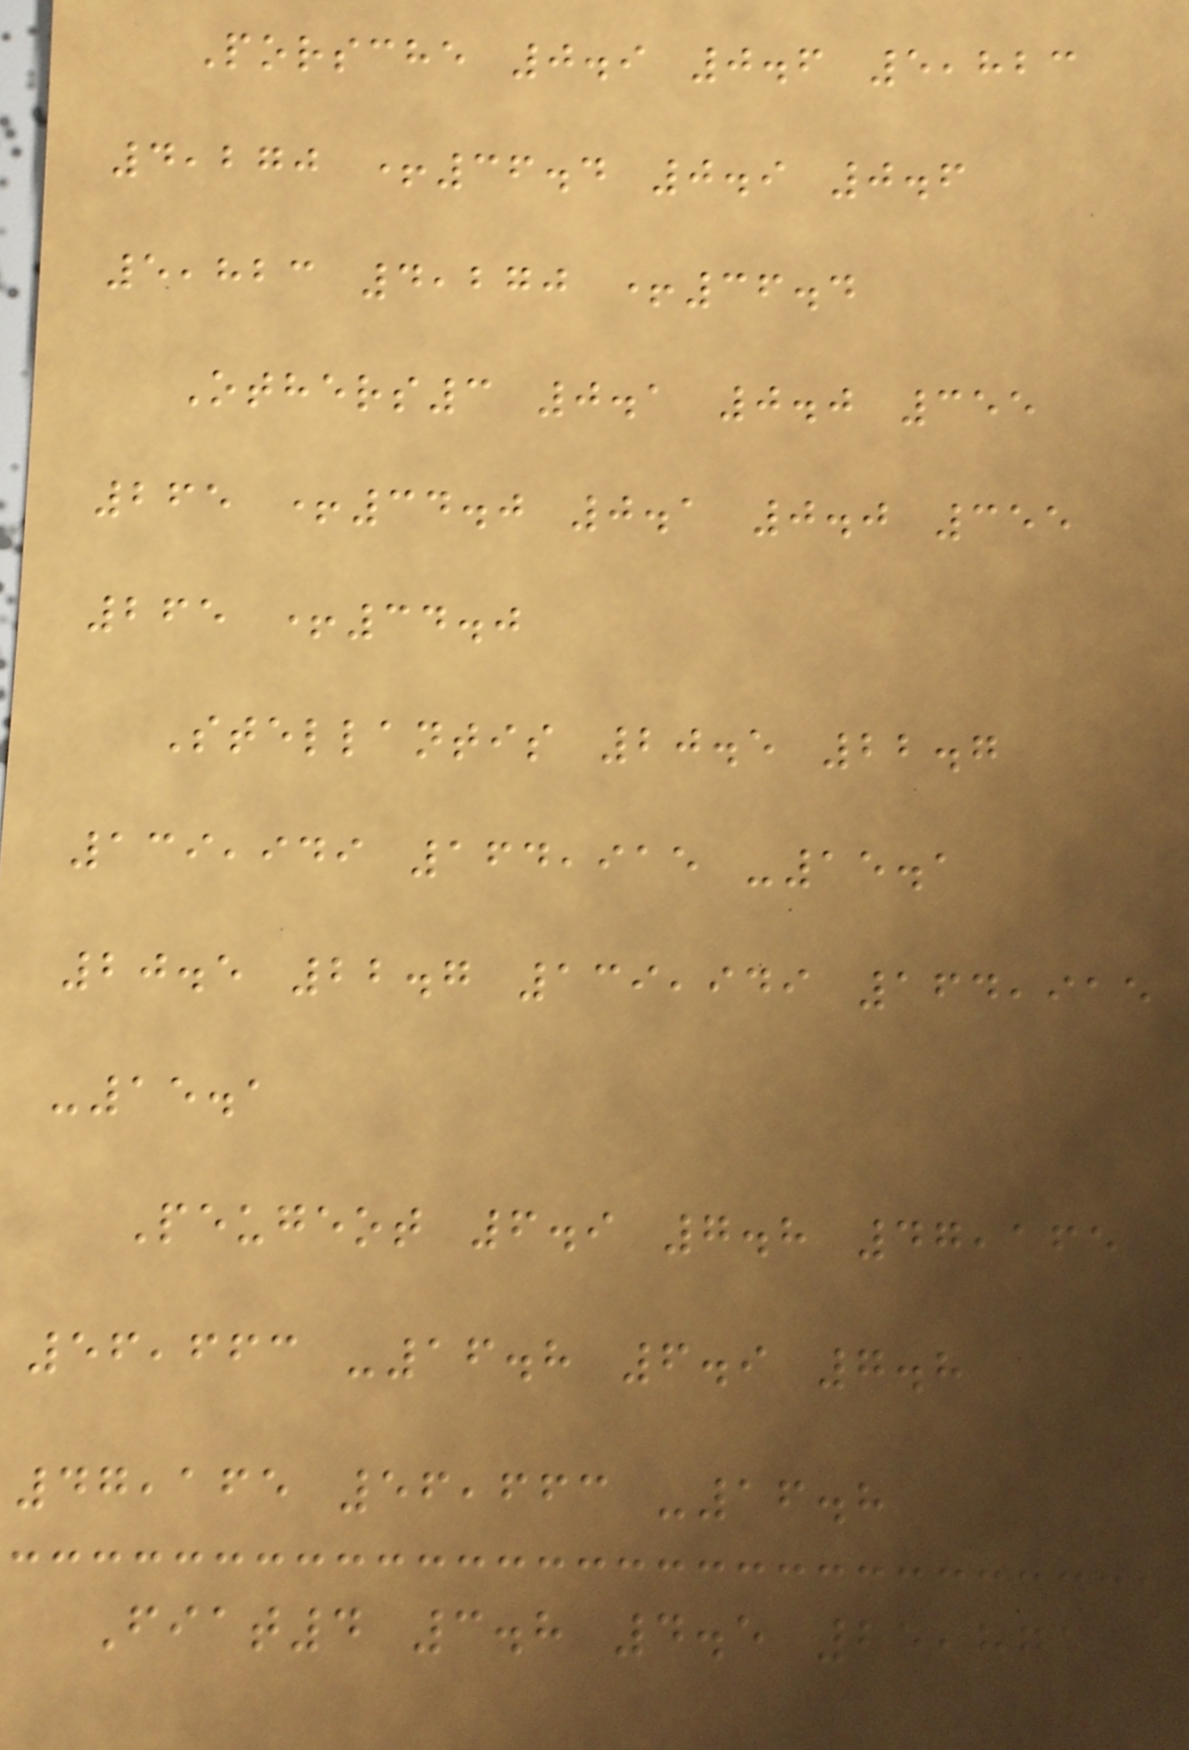Porsche 0.9 0.6 5,823
4,270 +36.4 0.9 0.6
5,823 4,270 +36.4
Others3 0.1 0.0 355
265 +34.0 0.1 0.0 355
265 +34.0
Stellantis 20.5 22.7
139,949 164,915 -15.1
20.5 22.7 139,949 164,915
-15.1
Peugeot 6.9 7.8 47,165
56,663 -16.8 6.9 7.8
47,165 56,663 -16.8
Fiat4 3.8 4.5 25,871
